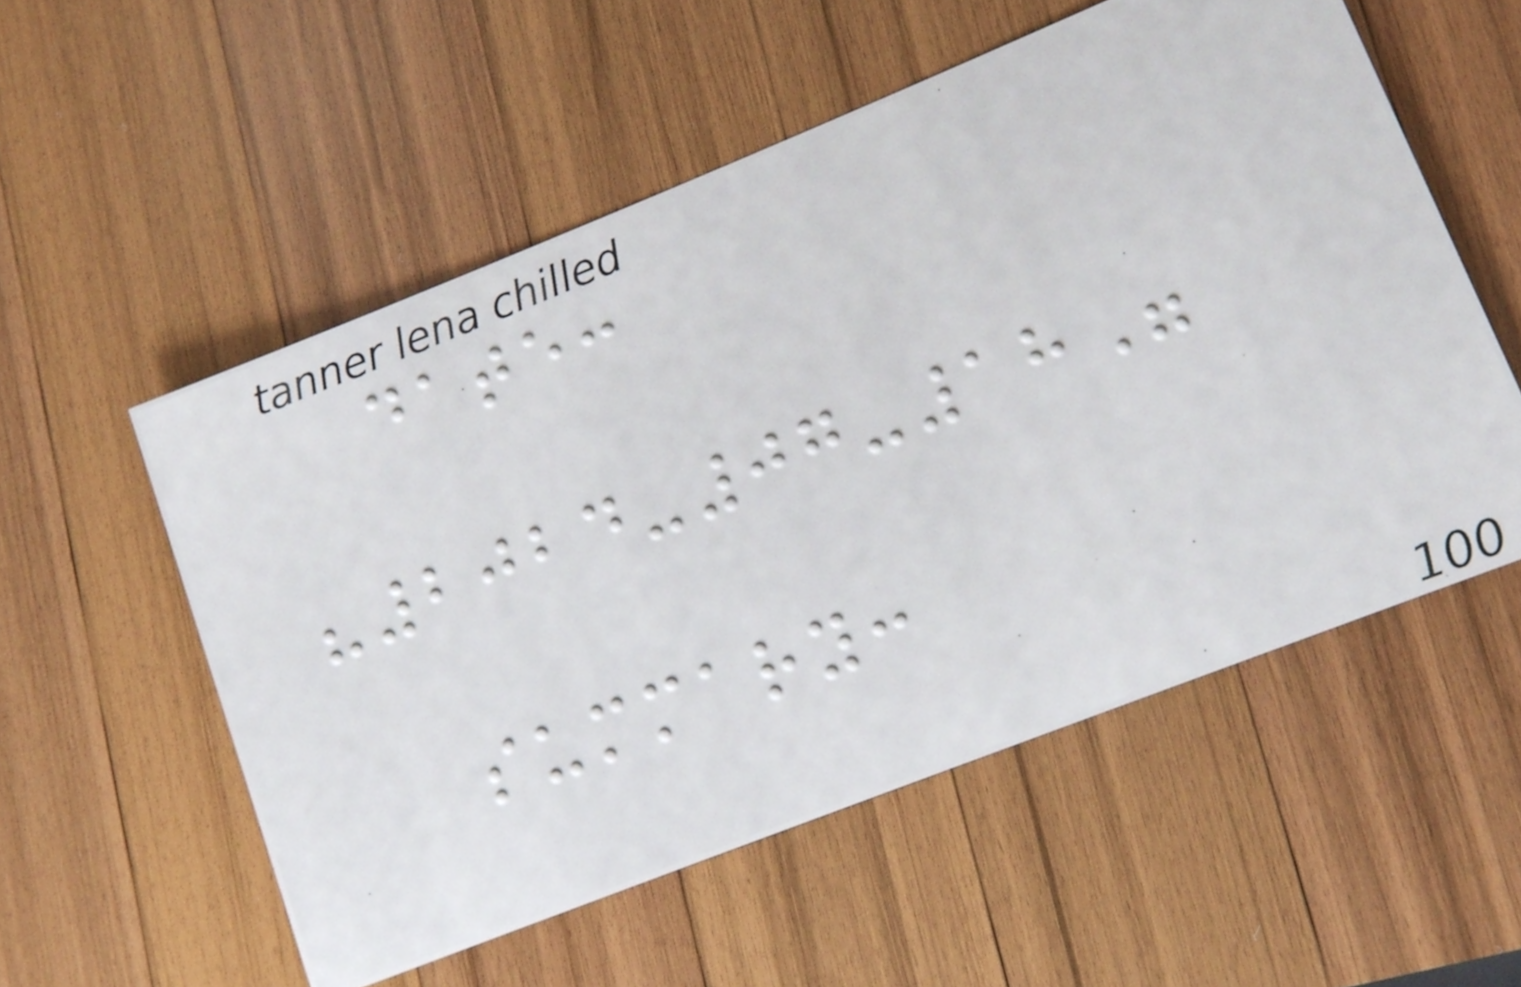date:
"2024-07-18"
summary:
